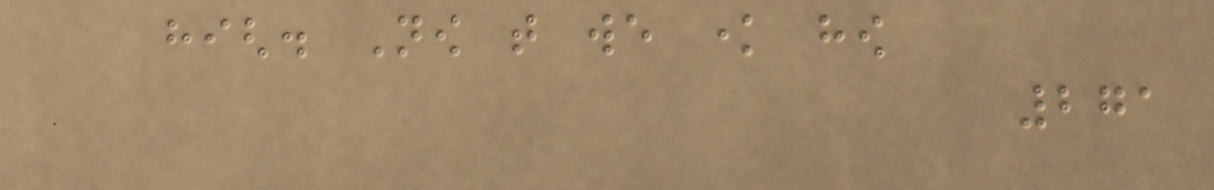high. Now that we know how
271
